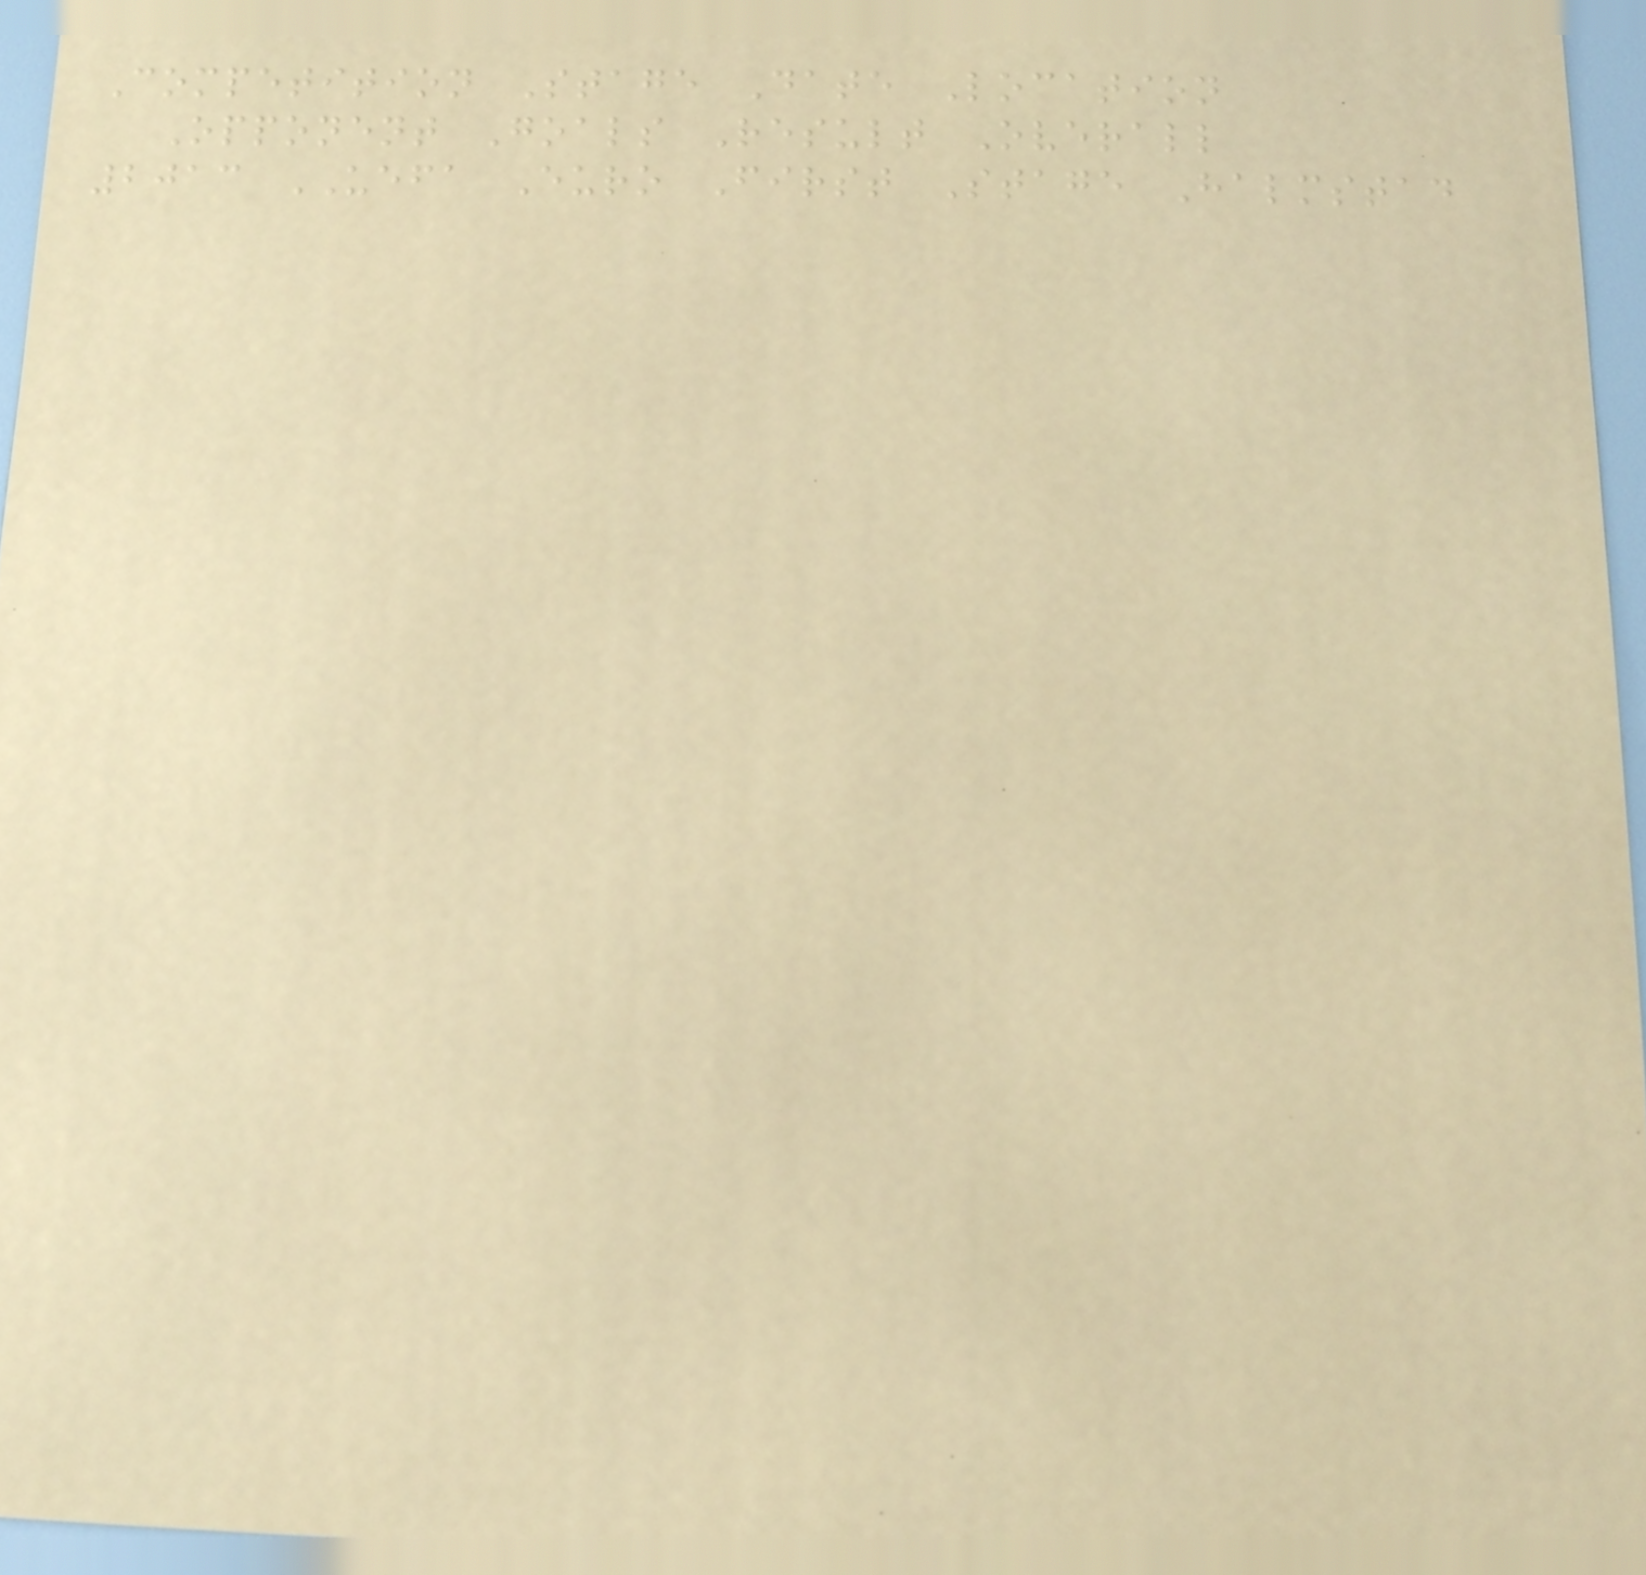Competition Stage Date Location
Opponent Goals Result Overall
2013 UEFA Euro First Stage Halmstad
